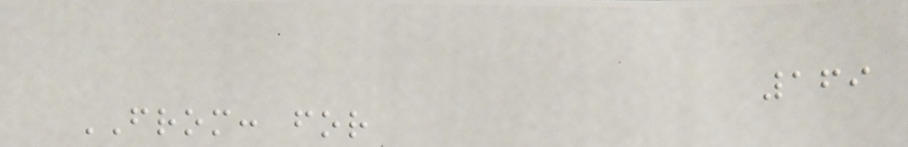169
FROM: for
